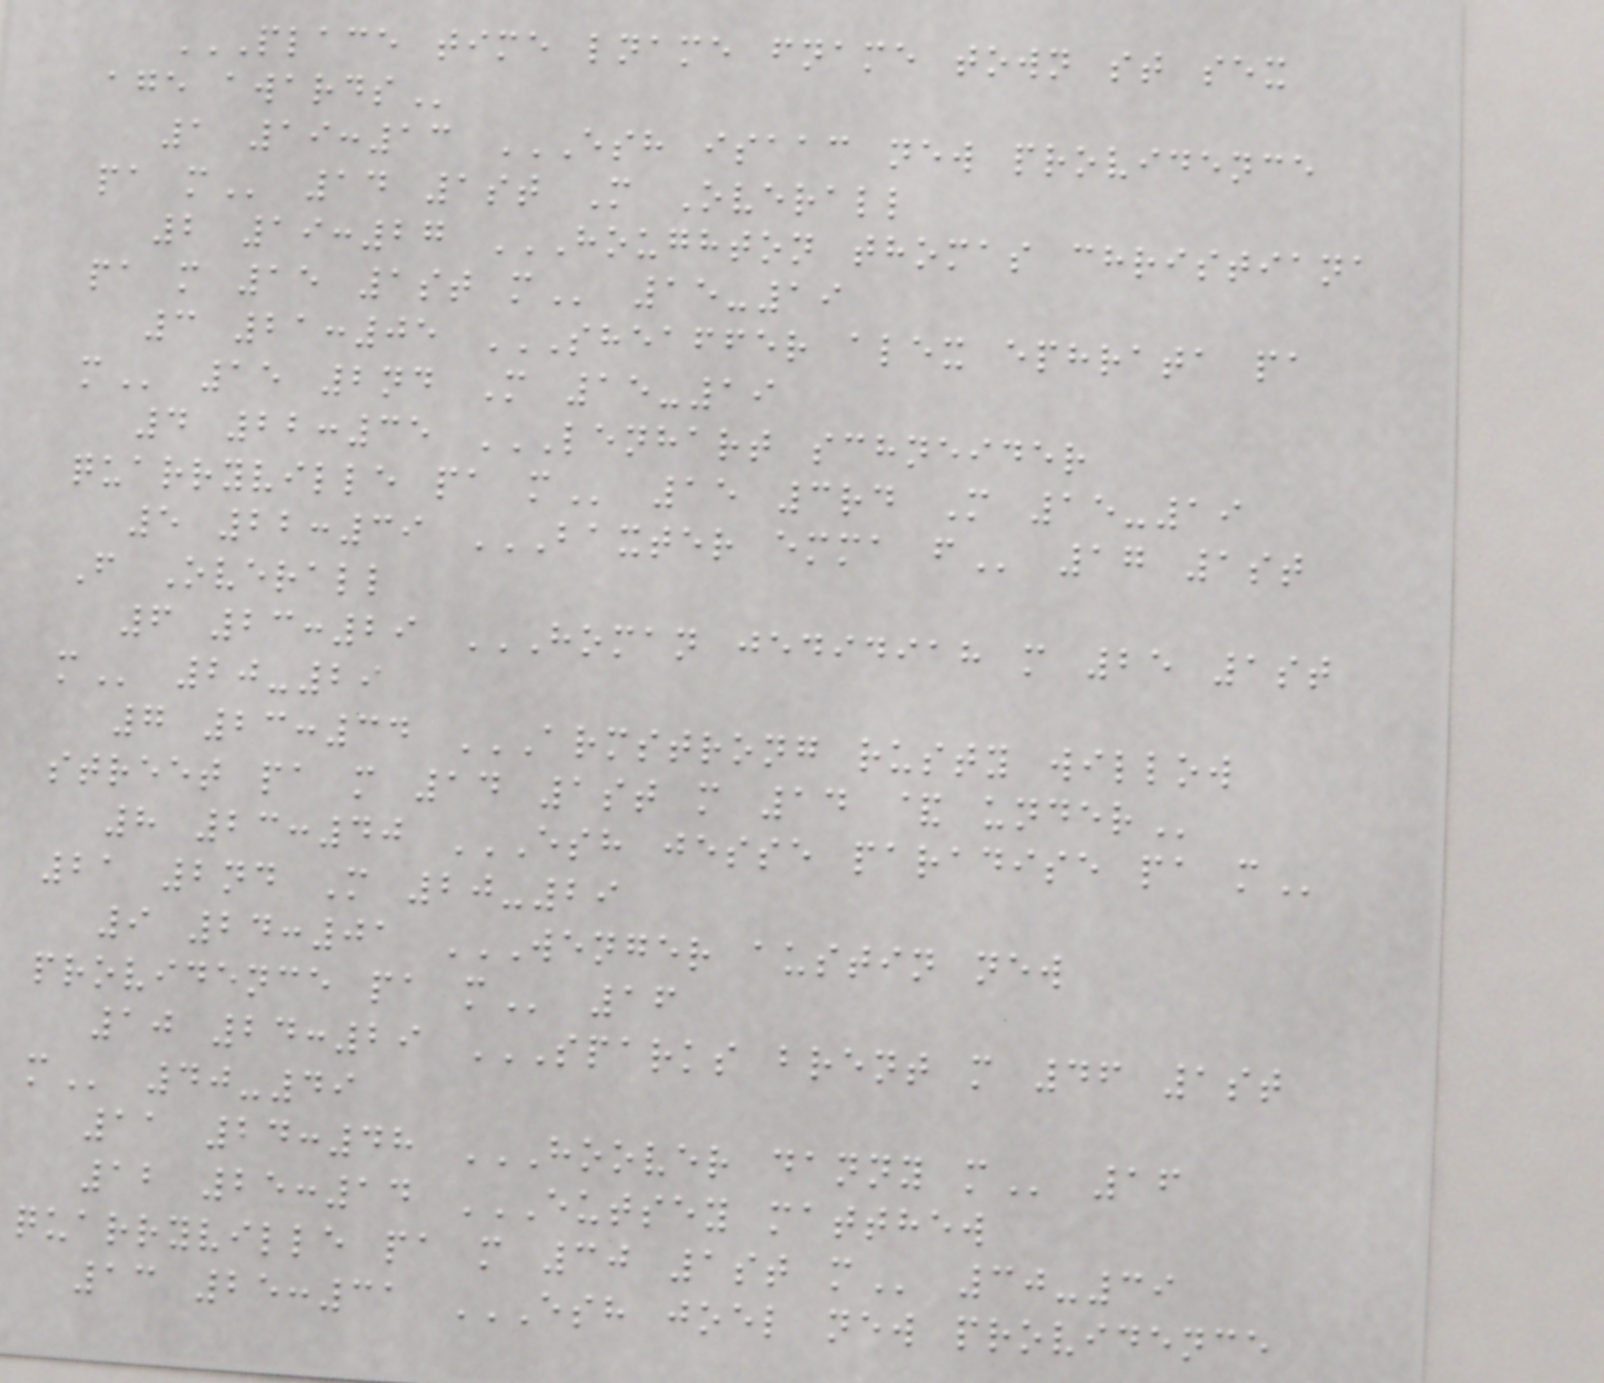PLACE TIME LNAME FNAME TOWN ST SEX
AGE AWARDS
1 19:13 ESH ISAAC NEW PROVIDENCE
PA M 14 1st M Overall
2 19:27 HOUGHTON THOMAS CHRISTIANA
PA M 15 1ST M 15-19
3 21:05 SHEAFFER ALEX EPHRATA PA
M 15 2nd M 15-19
4 22:35 LENHART SCHNEIDER
QUARRYVILLE PA M 15 3rd M 15-19
5 22:39 BAXTER EMMA F 17 1st
F Overall
6 23:29 HOMAN JEDIDIAH M 25 1ST
M 20-29
7 23:34 ARMSTRONG RUSTY WILLOW
STREET PA M 14 1ST M 14 & UNDER
8 23:40 ESH JESSE PARADISE PA M
21 2nd M 20-29
9 24:01 WENGER AUSTIN NEW
PROVIDENCE PA M 16
10 24:29 SPARKS BRENT M 46 1ST
M 40-49
11 24:48 HOOVER DANNY M 16
12 25:14 EUTSEY MATTHEW
QUARRYVILLE PA M 30 1ST M 30-39
13 25:31 ESH JOEL NEW PROVIDENCE
